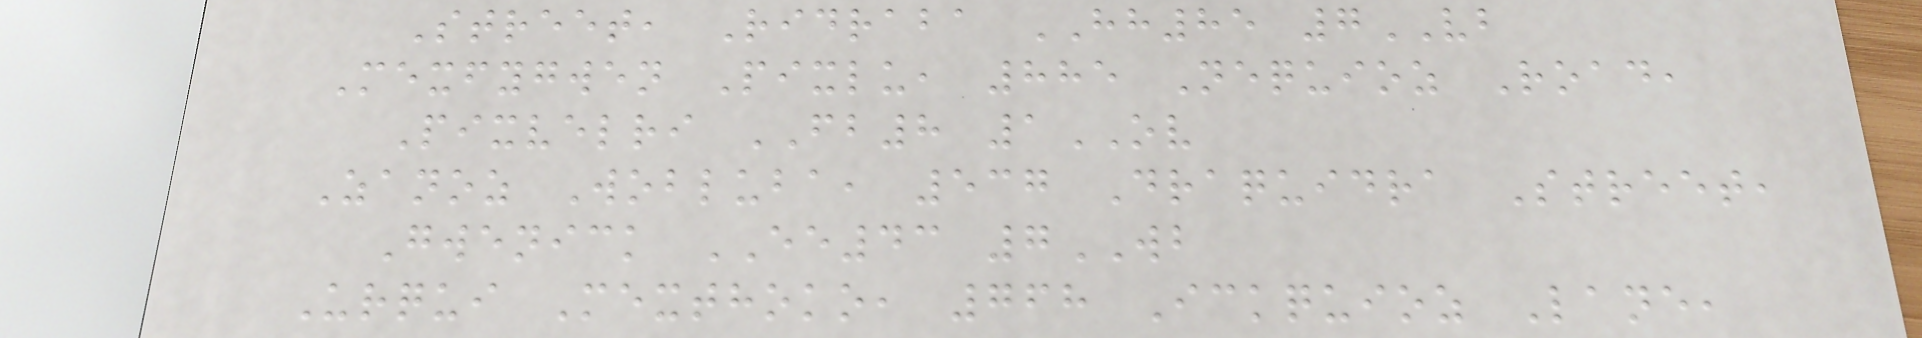Street, Ridraba HH85 7VB
Mexfygwen Pixlu, 885 Nequioz Road,
Pixvelri FB8 1OV
Zanoz Wobluba, 537 Draquidra Street,
Gwenick EE43 7WB
Urqui Mexthoko, 768 Ickquioz Lane,
